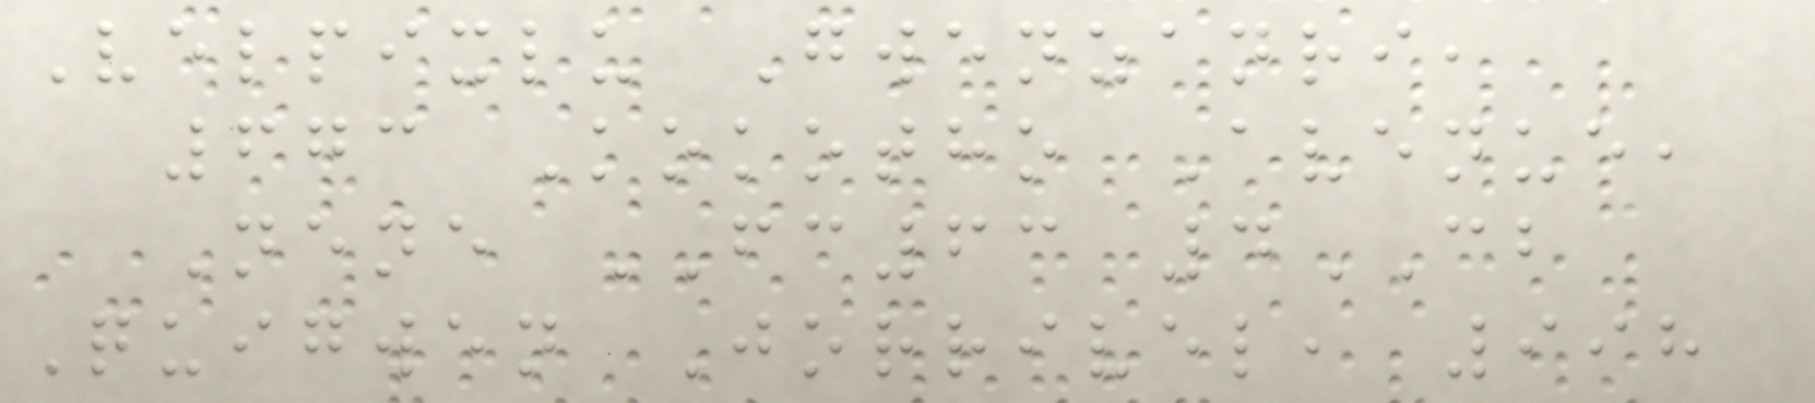Velpixlu Gwenzanri,
673 Kokotho Avenue,
Nene FC63 4CB
Quigwen Jorrivel, 998
